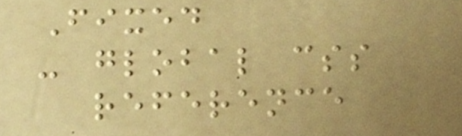Fixed
- global css
reference
